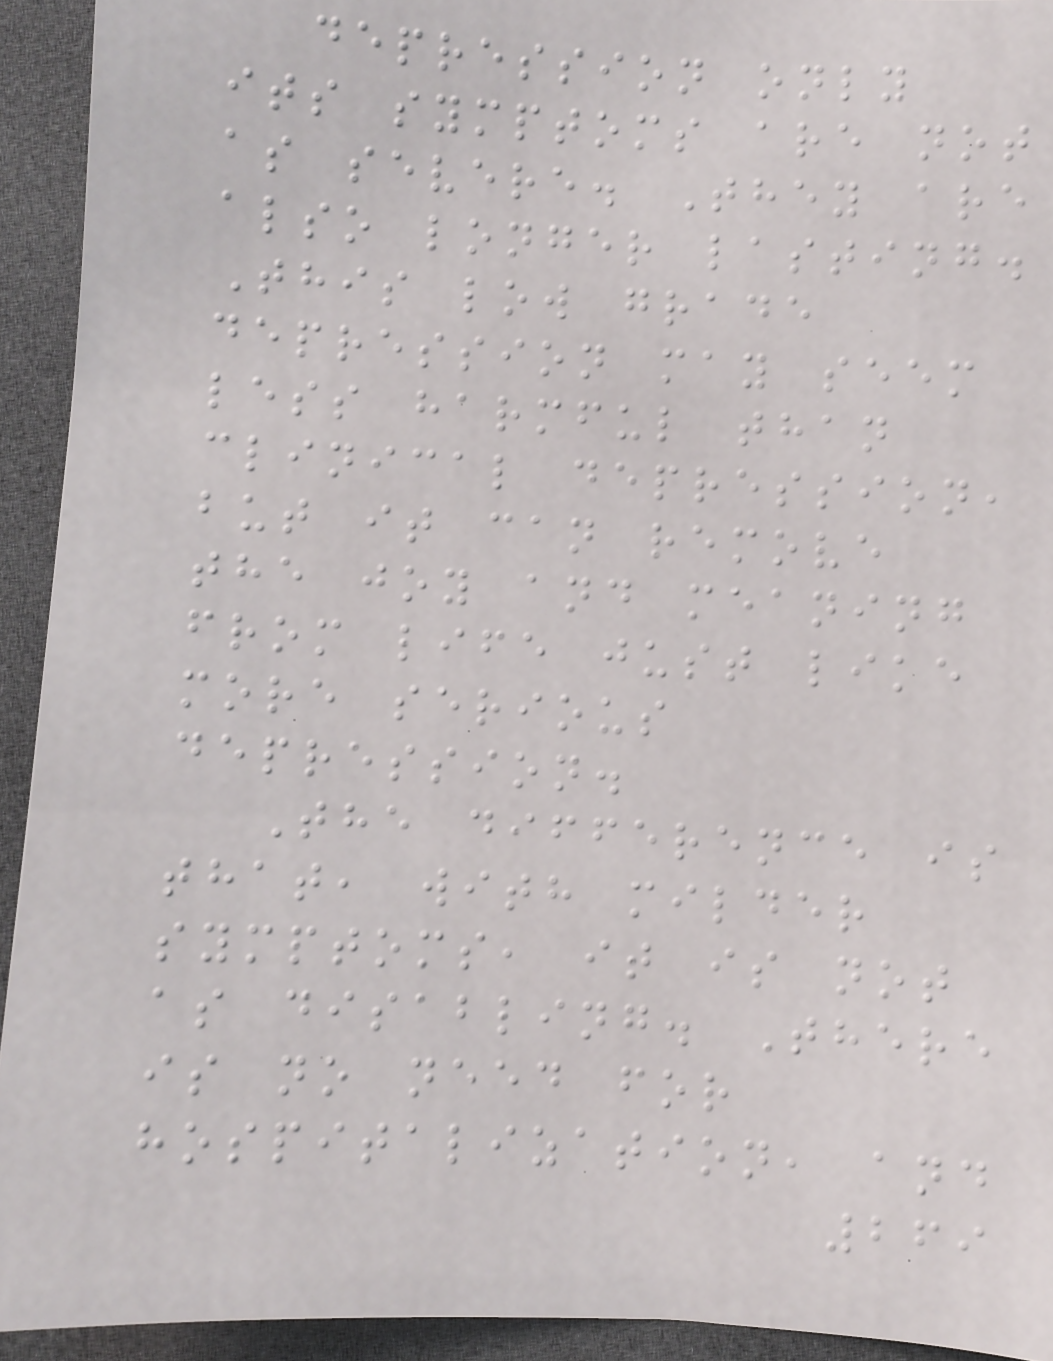depression only
its symptoms are not
as severe. They are
also longer lasting.
This low grade
depression may seem
less harmful than
clinical depression,
but it can remove
the joy and meaning
from life just like
more serious
depression.
The difference is
that, with milder
symptoms, it is not
as disabling. There
is no need for
hospitalization, and
269
